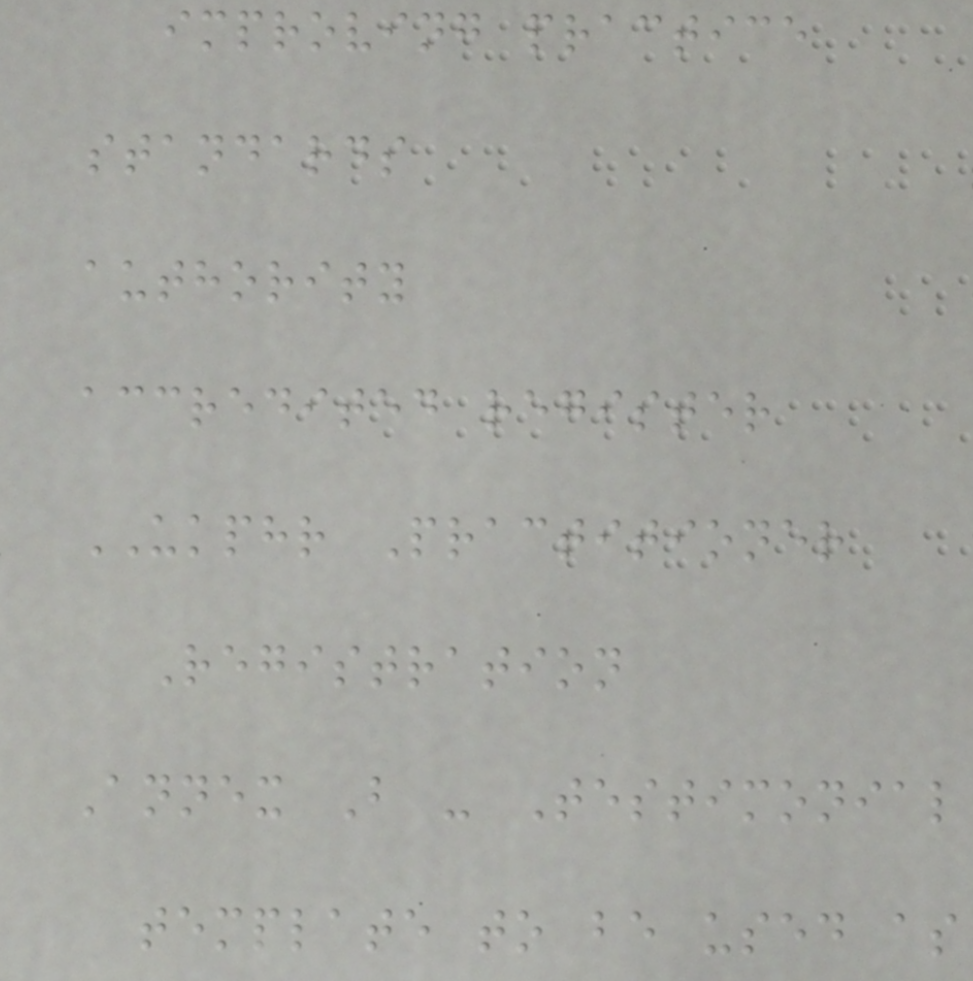improving practice
standards
authority
accredited register
UKPHR Practitioner
Registration
Annex B - Testimonial
template to be used as
